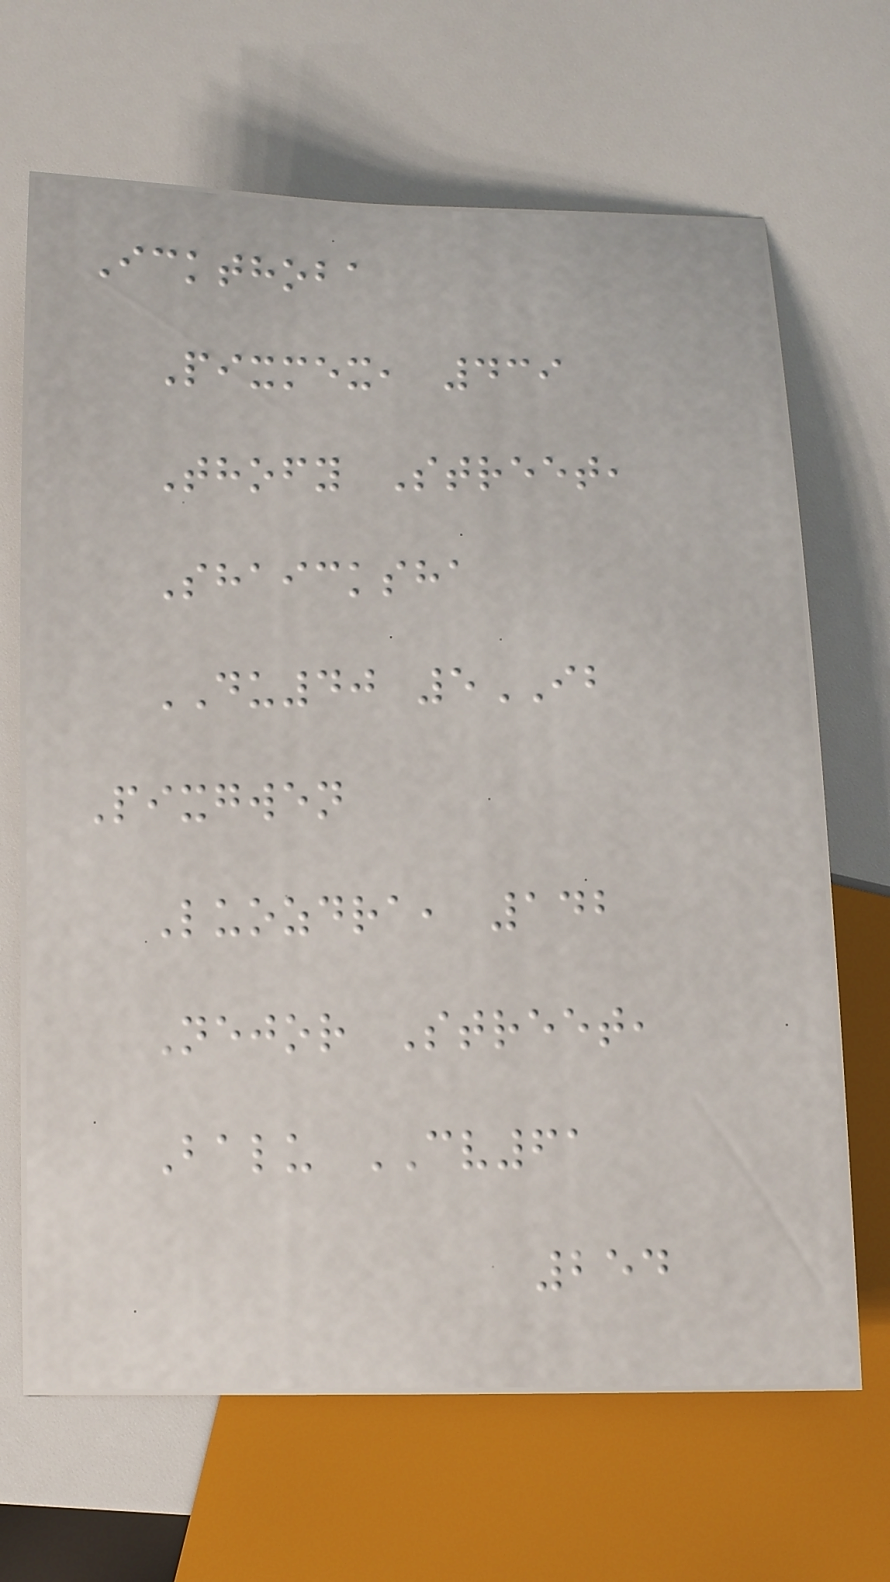Ickthoba
Pixmex, 439
Thofy Street,
Shaicksha
DU40 5IB
Pixgwen
Luozdra, 142
Nejor Street,
Balu CV61
254
